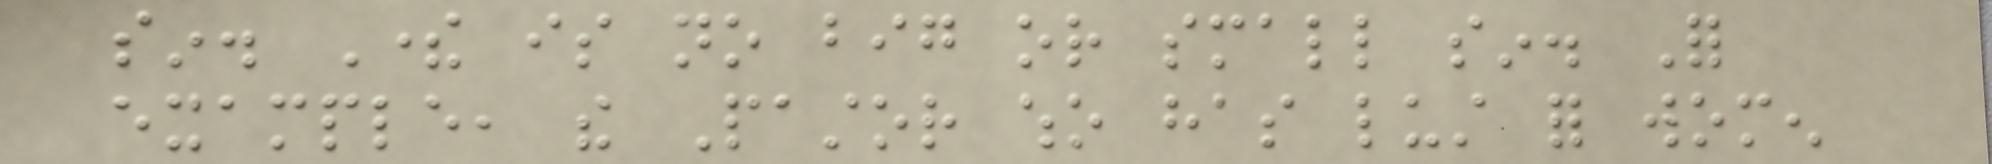sin. There is no big or small sin. For
example, the Pastor who has lust for women
